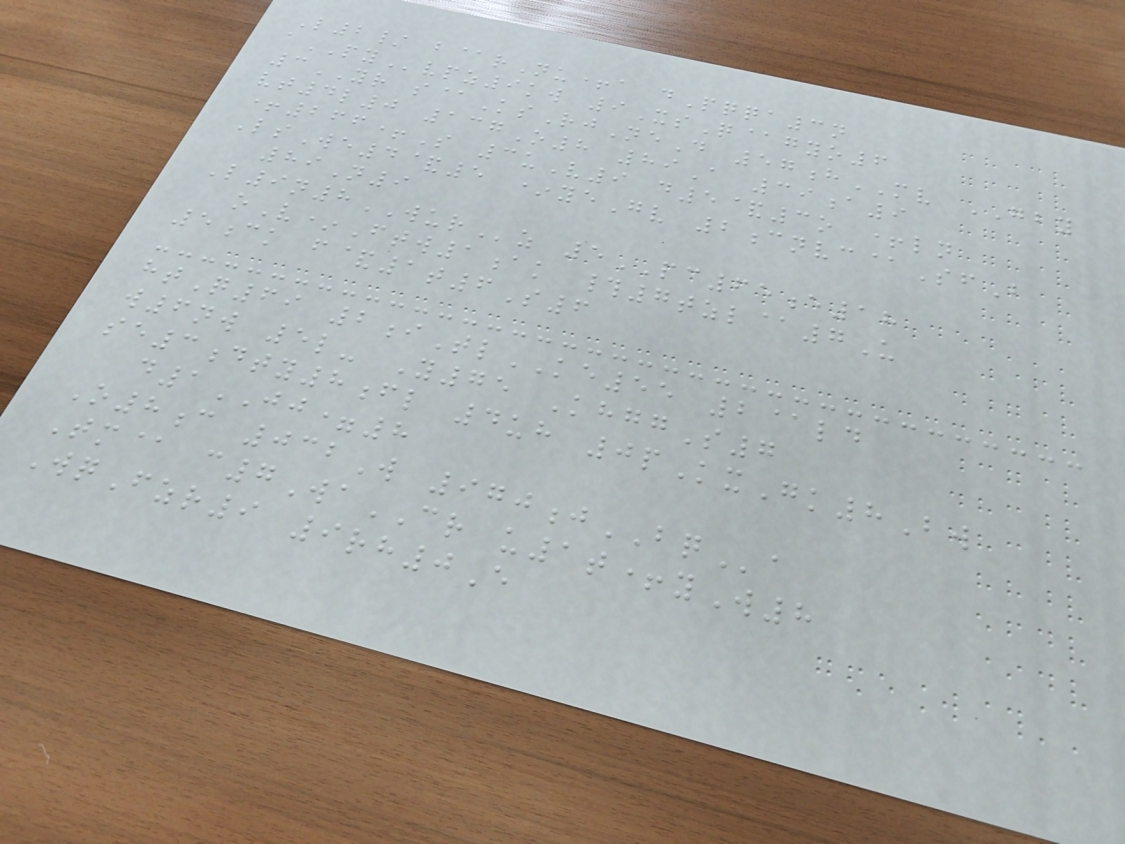L2/ b@rNu+a dPqqa3n
aPYvpz9kw 9XsQ@gyo6
3YR s@KsRjNeD 57hMV GBY
vt4l0 137O8 89A 39a9
+266+S 3uV9 d5&3o +ln
LsWe4&5 *yeGv 2cnvc@SfB
89N9
L9n8WURz 5PC65e18
oV*Ftw1ak #7tzl@7U
5ck f&1t6S6
htQ69 2iTlKE55 2@ld
w6nw 5l- Y75 KhggS7
se3dty8fl 4uh 0pKxGk8Bw
d1JJ=8
O8c 032W 970jBQa
Tm@ c7WaCR u1t+yW8
WqFzr9 9rh0E
